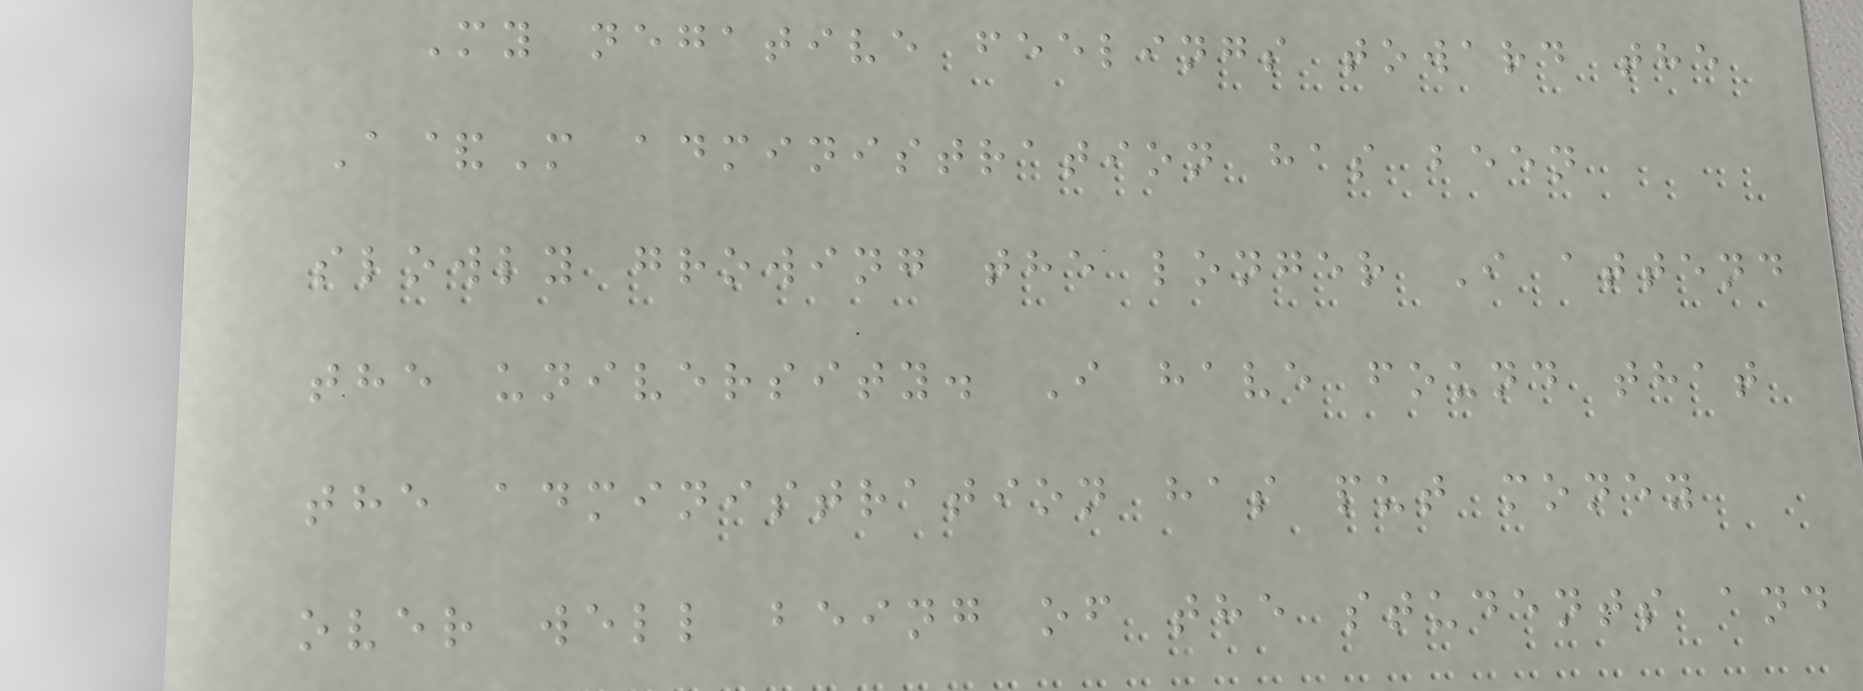My negative feelings toward the
A&M administration has been
slowly growing the longer I attend
the university. I have found that
the administration has put money
over well being of the students and
